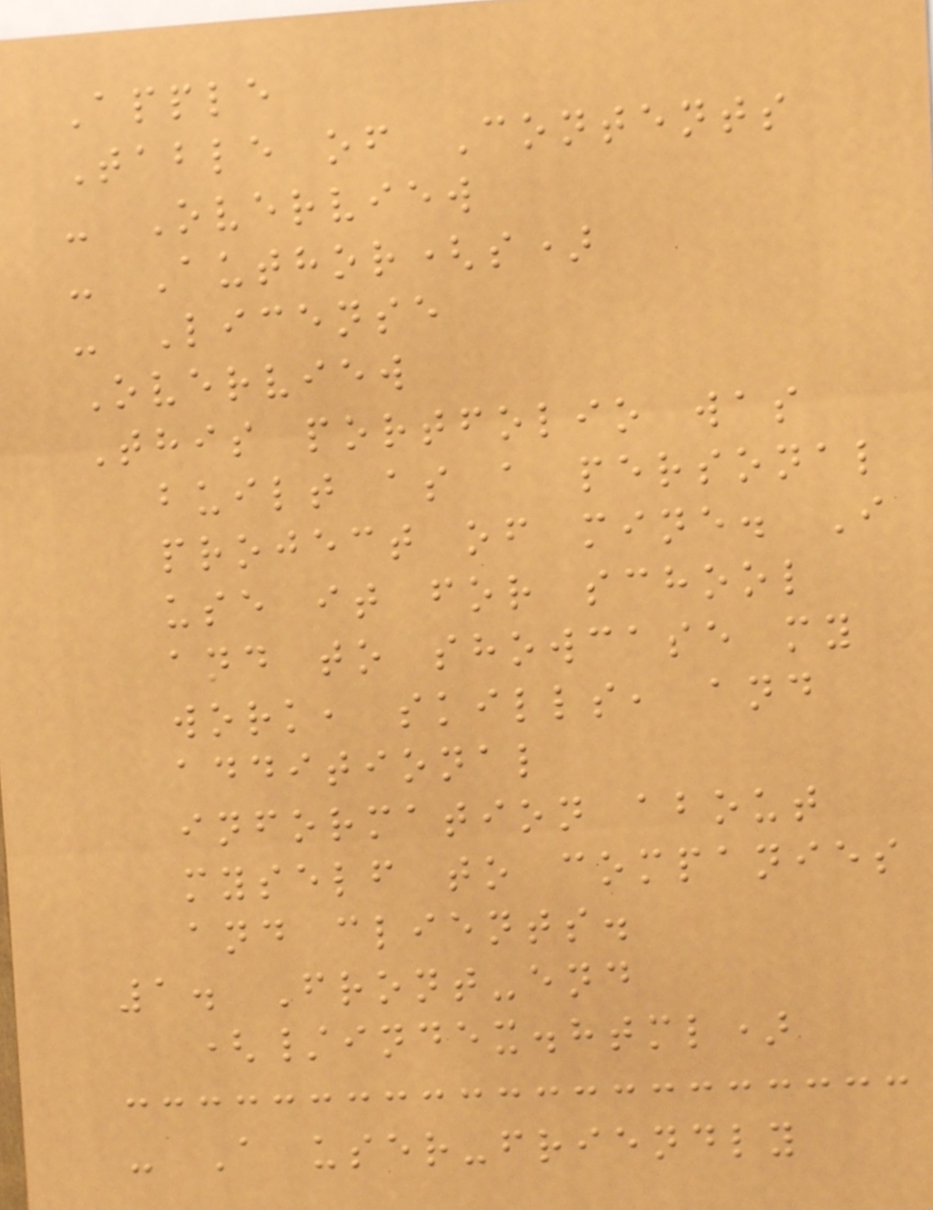Apple
Table of Contents
- Overview
- Author(s)
- License
Overview
This portfolio was
built as a personal
project of mine. I
use it for school
and to showcase my
work, skills, and
additional
information about
myself to companies
and clients.
1. Front-end
(/index.html)
- A user-friendly
